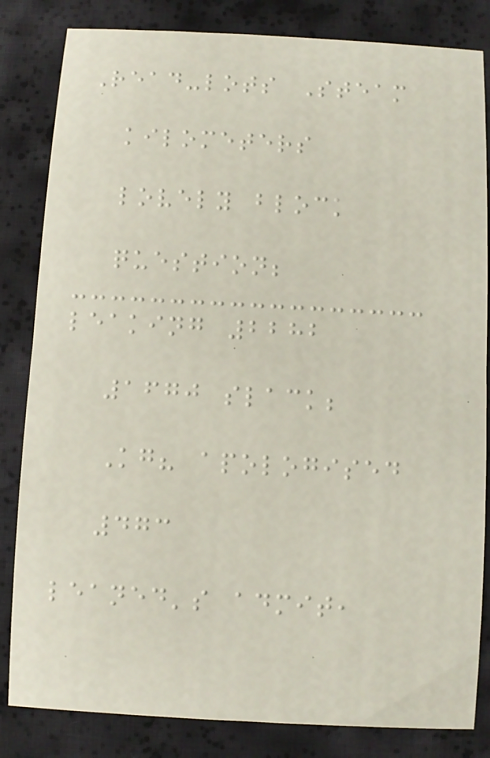Read-lots Steam
kilometers
lovely block
question;
leaking 2282
1670 slack;
Kg? apologised
473
leaned's admit,
